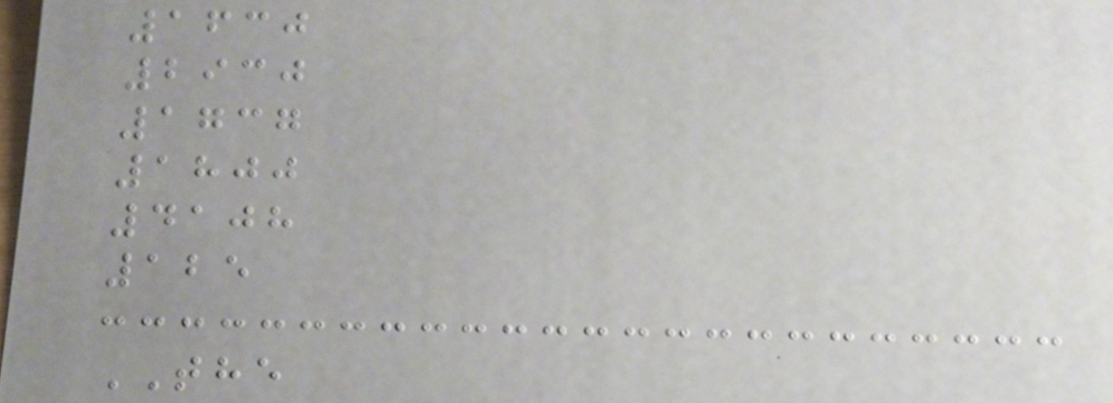1630
2930
1737
1800
4108
125
THE
